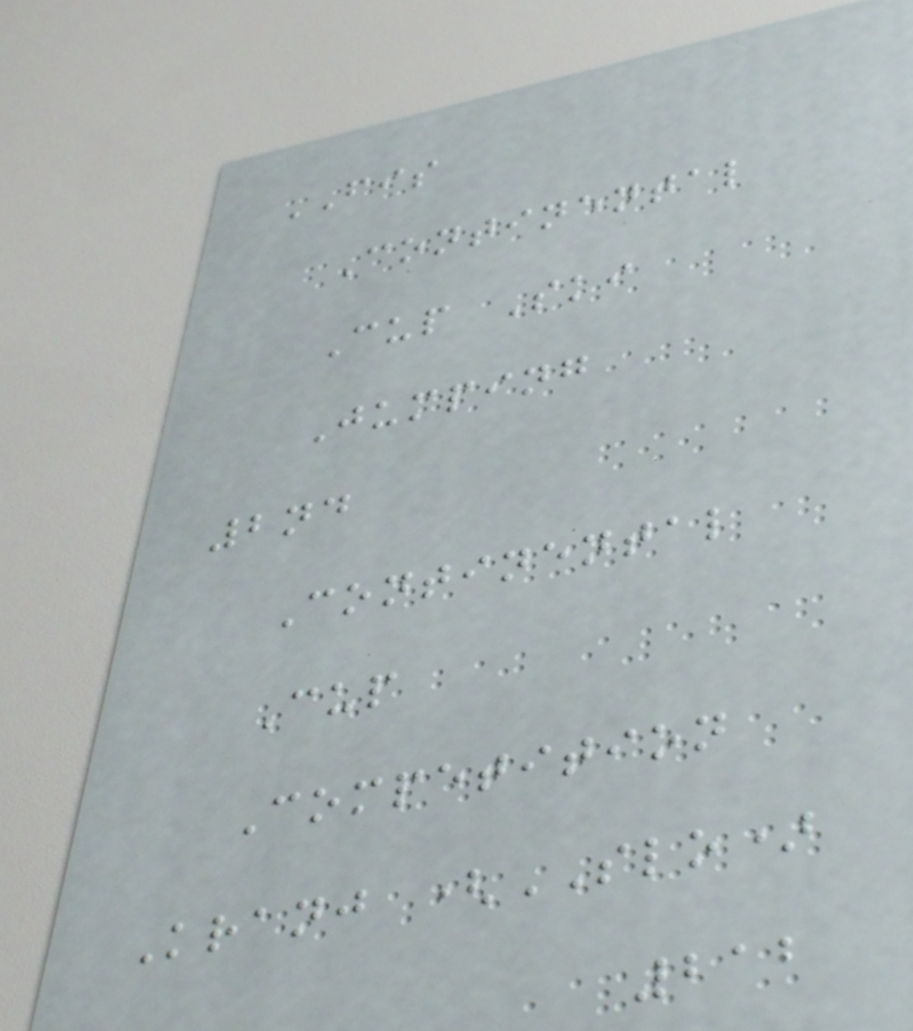FIS
Continental
Cup Ski
Jumping
2nd
Continental
Cup
Competition
Kranj (SLO)
212
